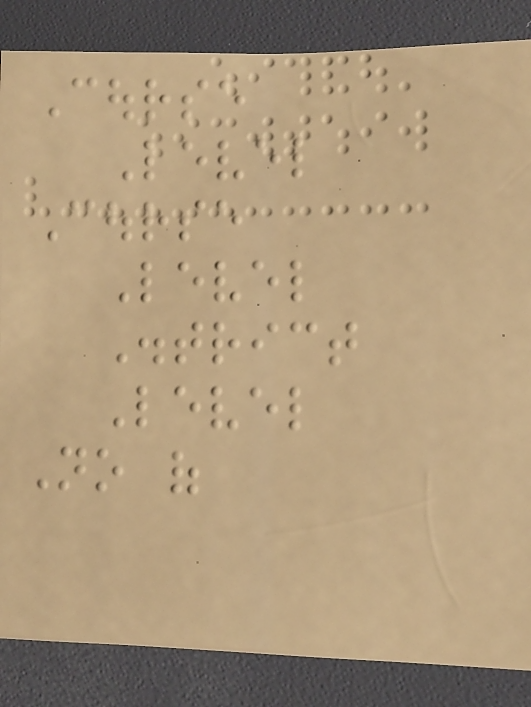Course
Level
Course
Level
District
Level
No of
